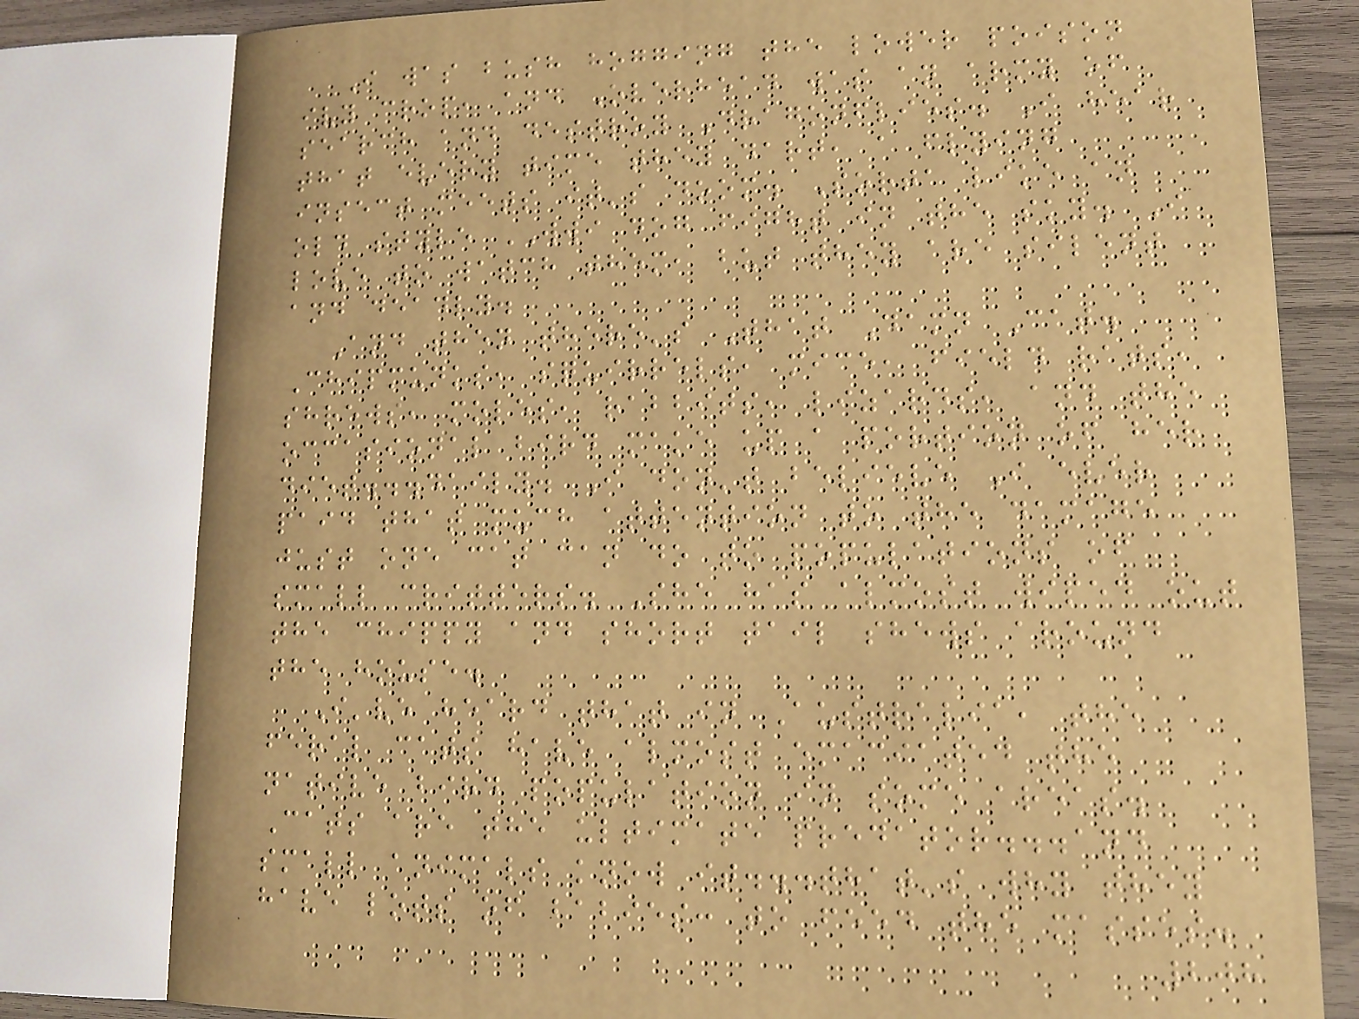I was bush hogging the lower poison
ivy crop, and Overhead was an army of
search and destroy Dragonflies. I hear
that every time they dart, a flying
insect meets it's doom. Sorta like an
old style WWI dog fight in the sky. I
love to watch them, but they are silent
and deadly.
And then there's That Damn Cat.
Chipmunks, squirrels, mice, field rats,
shrews, moles, rabbits, lizards, and the
occasional bird make up a portion of her
diet...daily. I don't believe I ever
paid that much attention to the damage
just one cat can do to populations of
small critters. She has almost wiped out
the chippy and short tail shews around
the house.
I've heard that in Australia, the
feral cats have almost emaciated the
native bird population in some areas.
Cats are the ultimate predator...and
small animals know it...that's why they
have lots of babies: to feed the masses.
208
